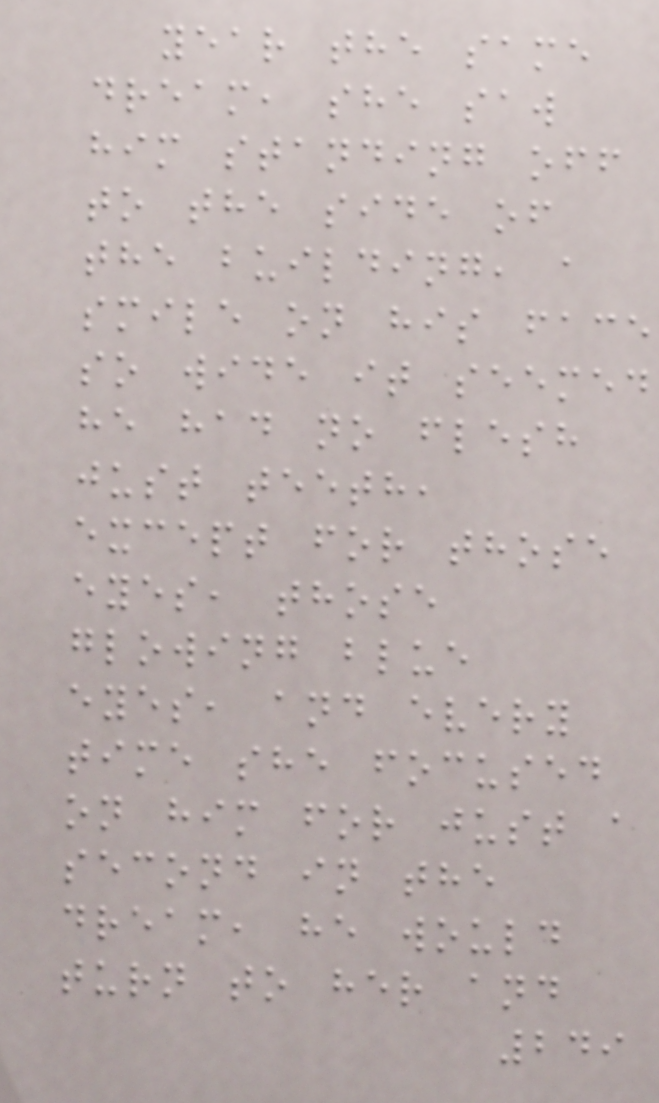year the same
dream, she saw
him standing off
to the side of
the building, a
smile on his face
so wide it seemed
he had no flesh
just teeth,
except for those
eyes, those
glowing blue
eyes, and every
time she focused
on him for just a
second in the
dream, he would
turn to her and
249
